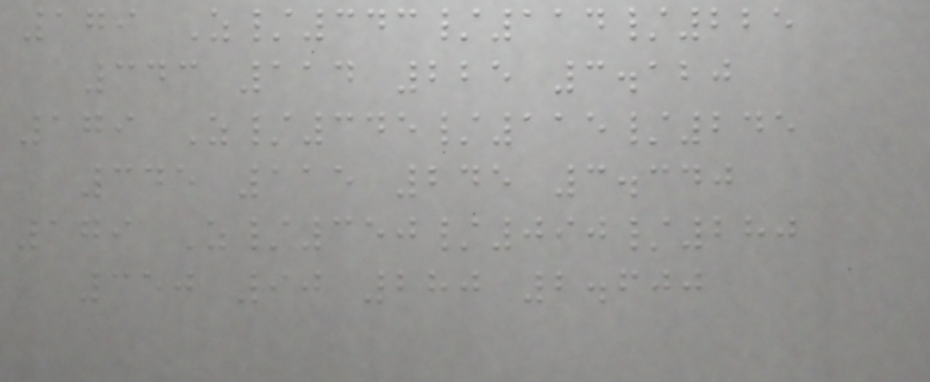179 Z/343/114/225
343 114 225 3.120
179 Z/345/115/245
345 115 245 3.340
179 Z/350/090/280
350 90 280 2.600
